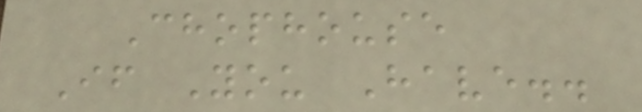Chophouse
If You Have..
